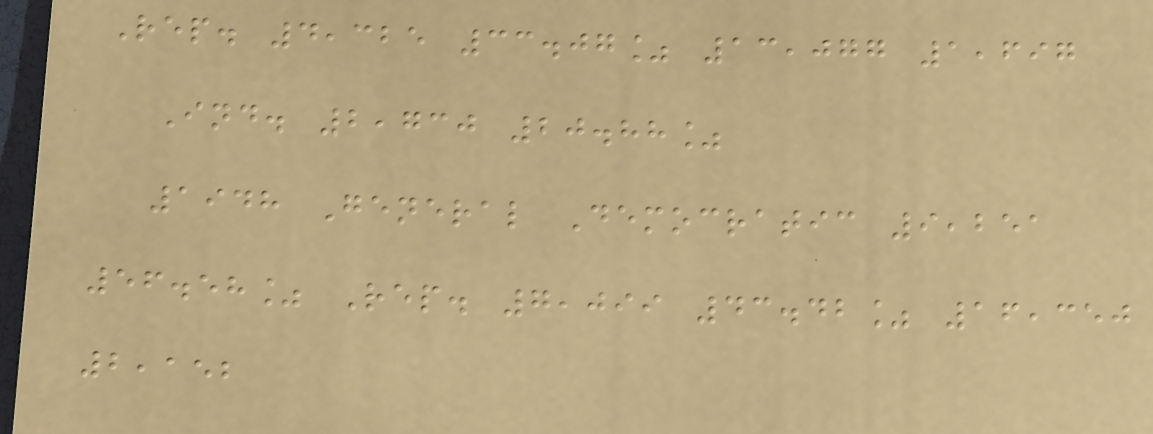Rep. 4,325 33.07% 13,077 1,697
Ind. 2,730 20.88%
1948 General Democratic 9,251
56.58% Rep. 7,099 43.42% 16,350
2,152
